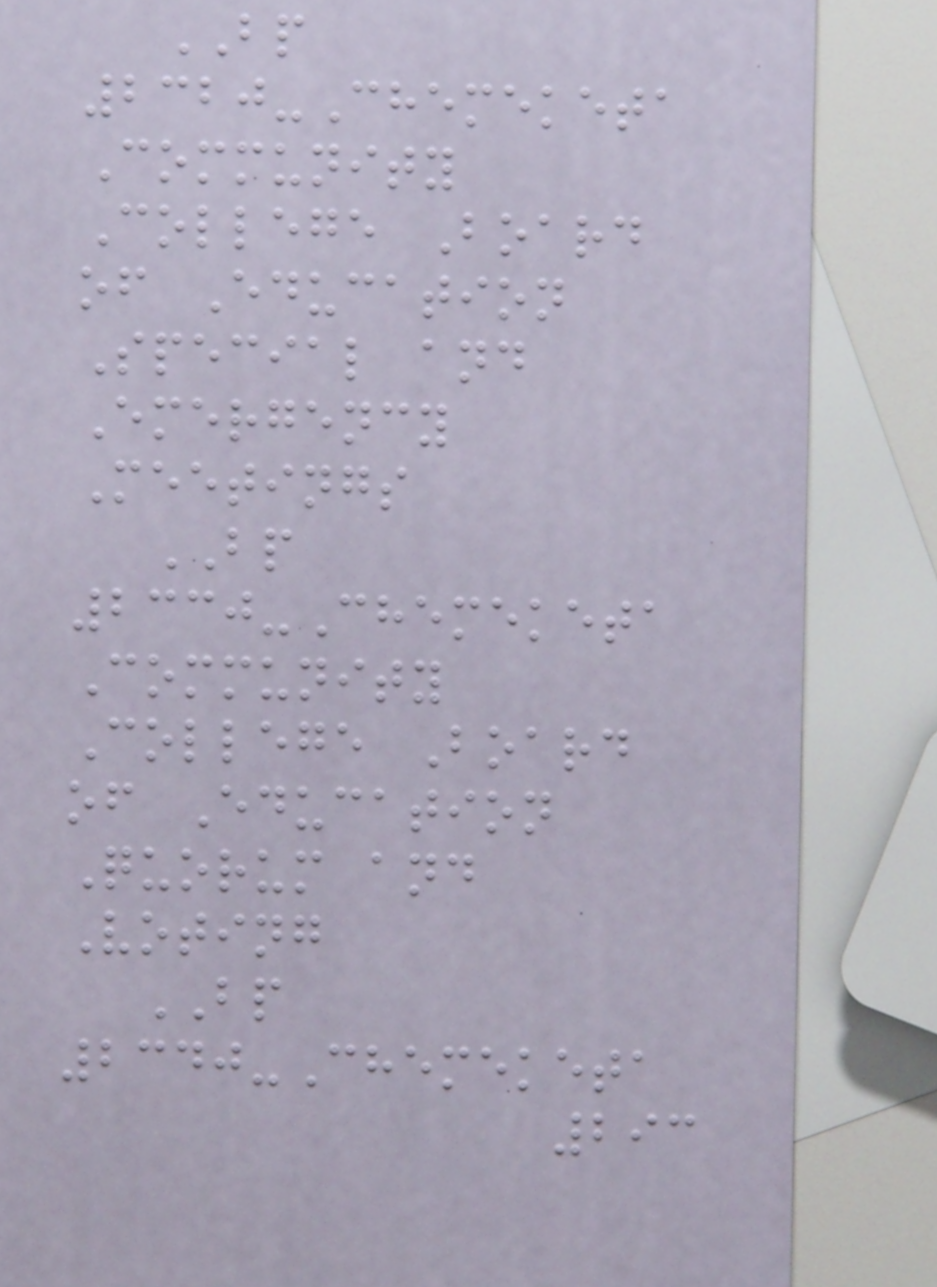BP
2320-Chemeketa
Community
College Board
of Education
Special and
Emergency
Meetings
BP
2330-Chemeketa
Community
College Board
of Education
Quorum and
Voting
BP
2340-Chemeketa
293
